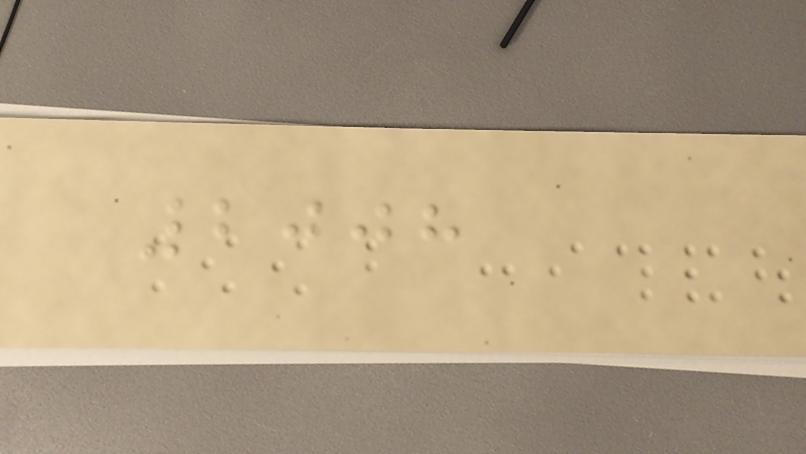2008
